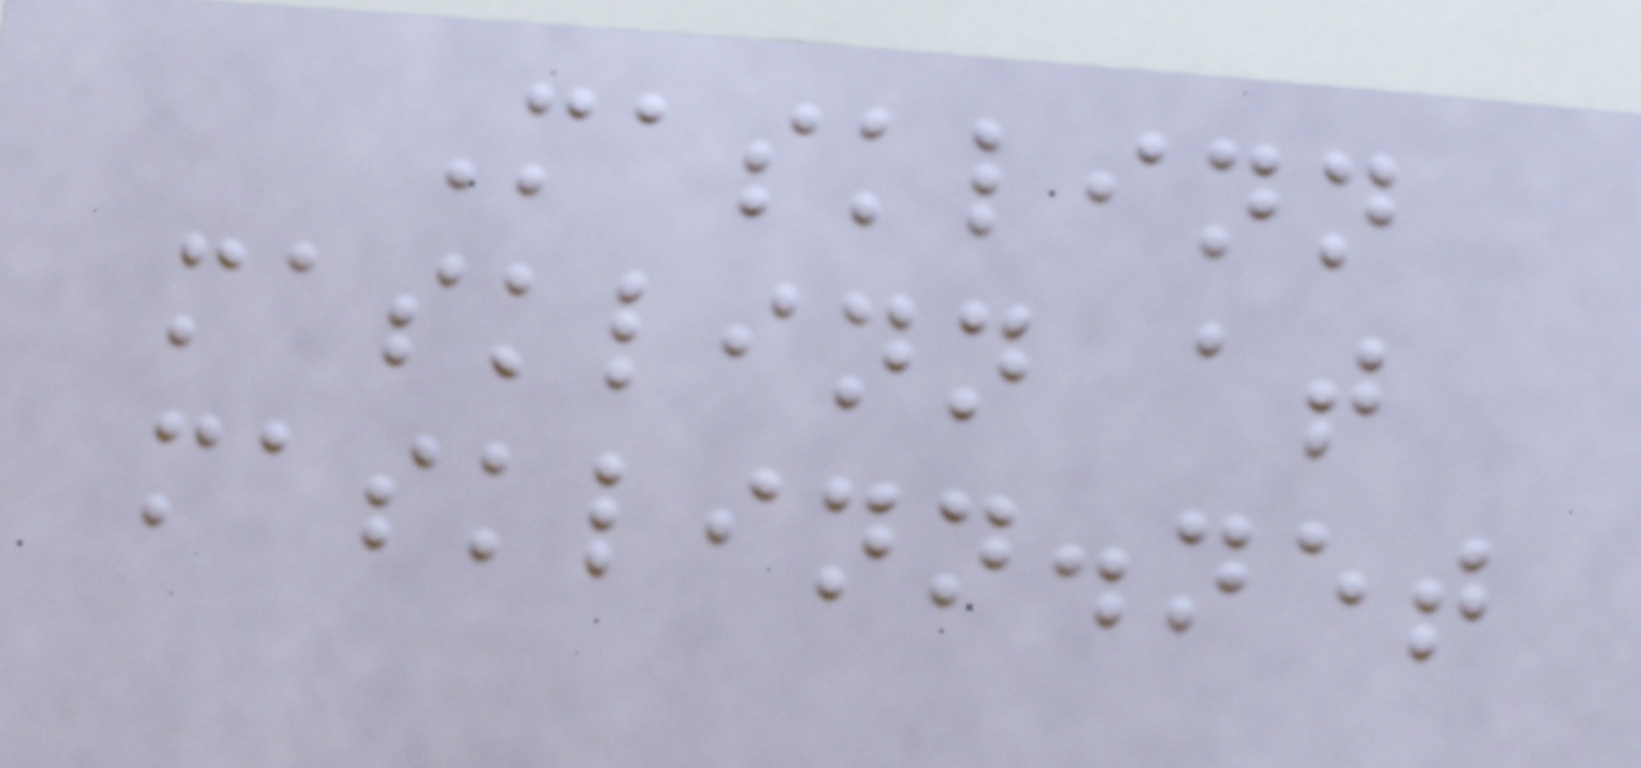Masklinn
masklinn at
masklinn.net
